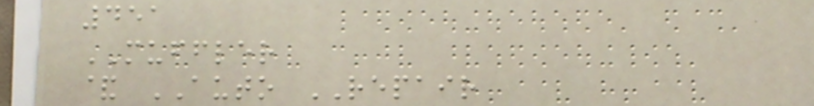451
MUFFLER
& AUTO REPAIR
